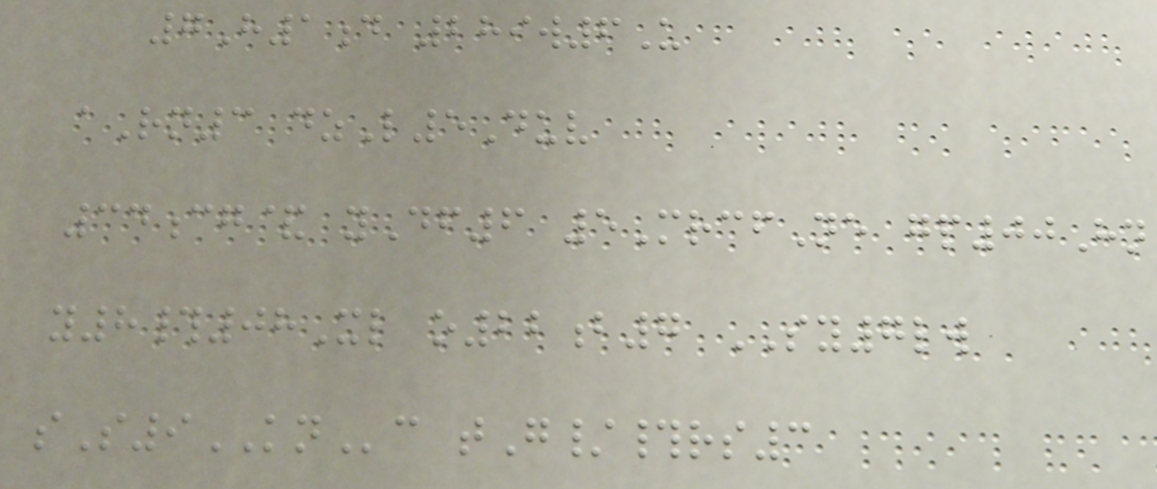7H1d 289w6U
aRn3 dzL5Duv
34cg& yDf6 5MrcfNe gp00Hn
y8#08Xl o22b7 SY7lw
sS9KNc tG/#rs3
